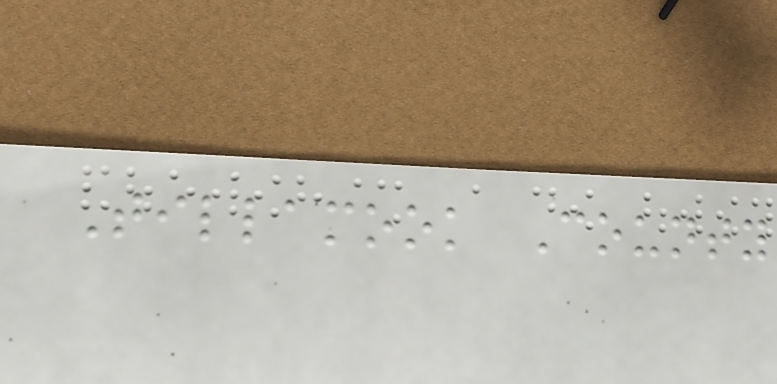Tillamook County
